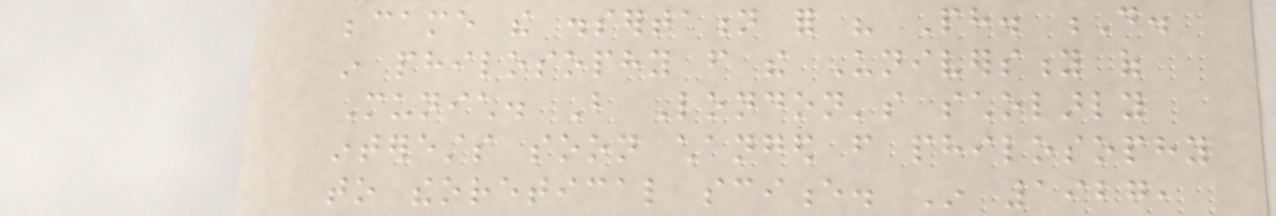became the dissertation for his Ph. D.
in philosophy from the University of
Munich. But London's scholarly
interests soon changed from philosophy
to theoretical science. In 1927,
